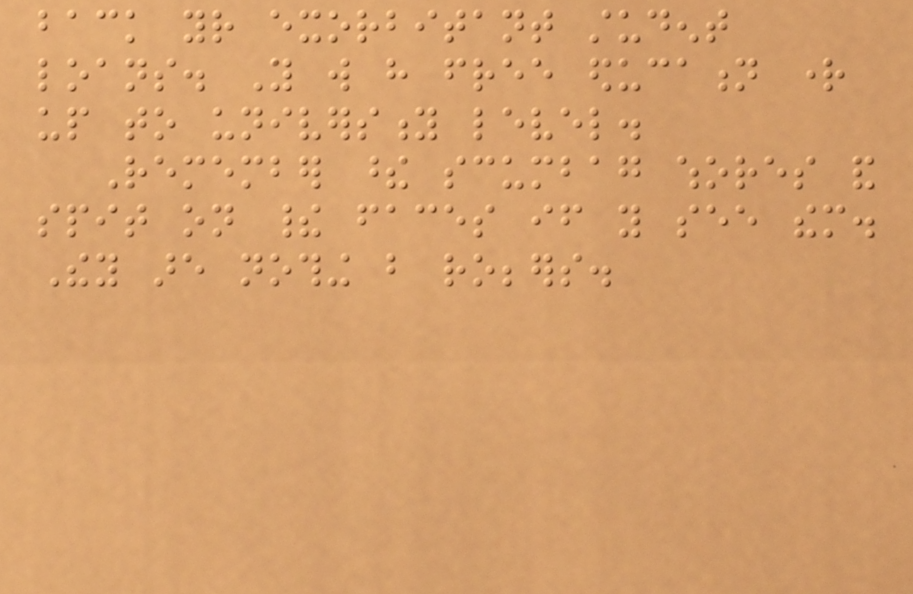back your exorbitant student
loans. You will have free education right
up to university level.
Remember these scumbag whores and
spit on their faces if you see them.
They are nothing but robbers.
